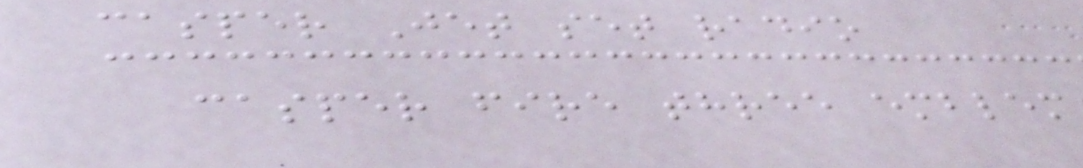casper Jet set radio
casper fire three emblem
